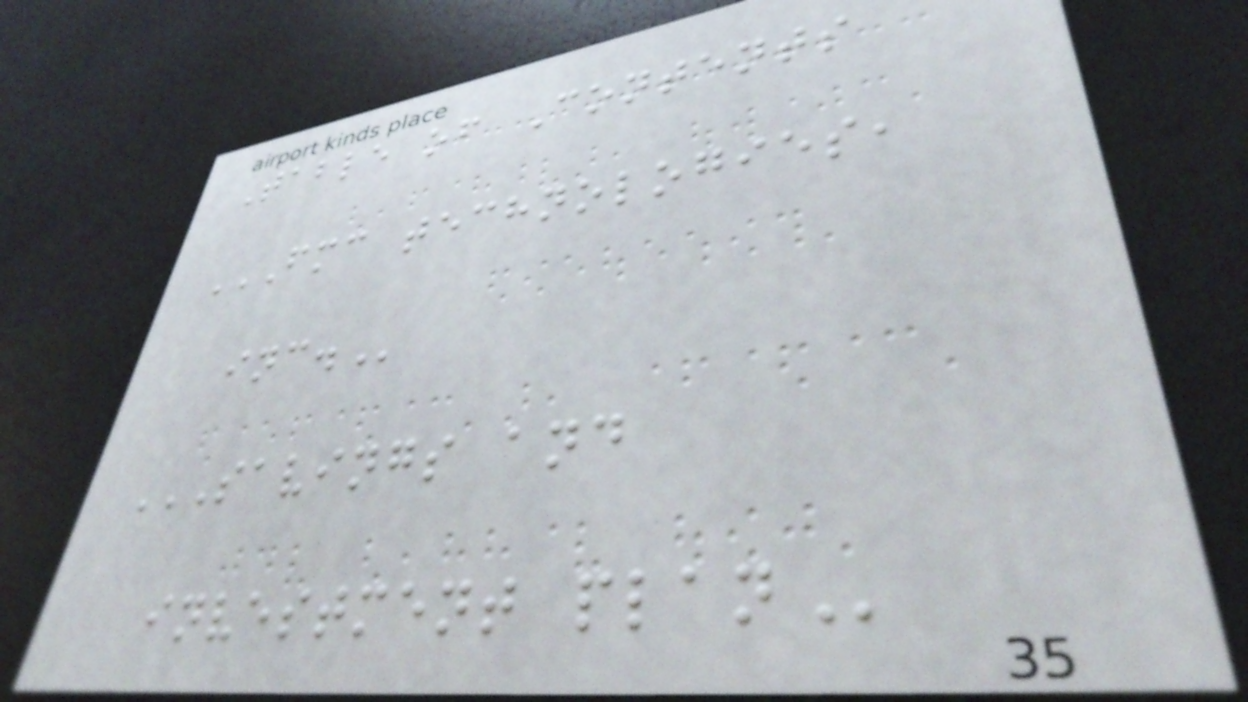Table of Contents
FMC TECHNOLOGIES,
INC.
SAVINGS AND
INVESTMENT PLAN
